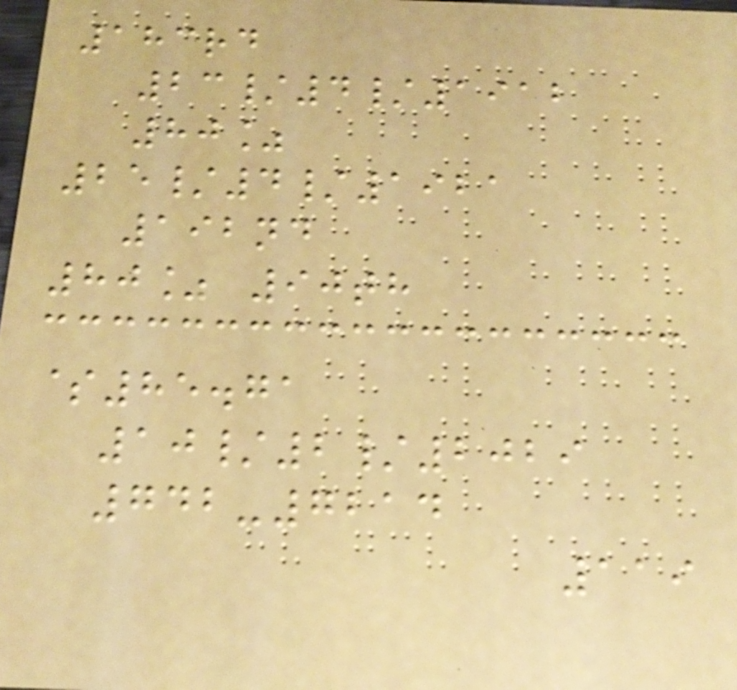183rd
23/4/1912
80%
25/4/1921
192nd
80% 90th
$85.71
10/2/2029
742-7214
119
